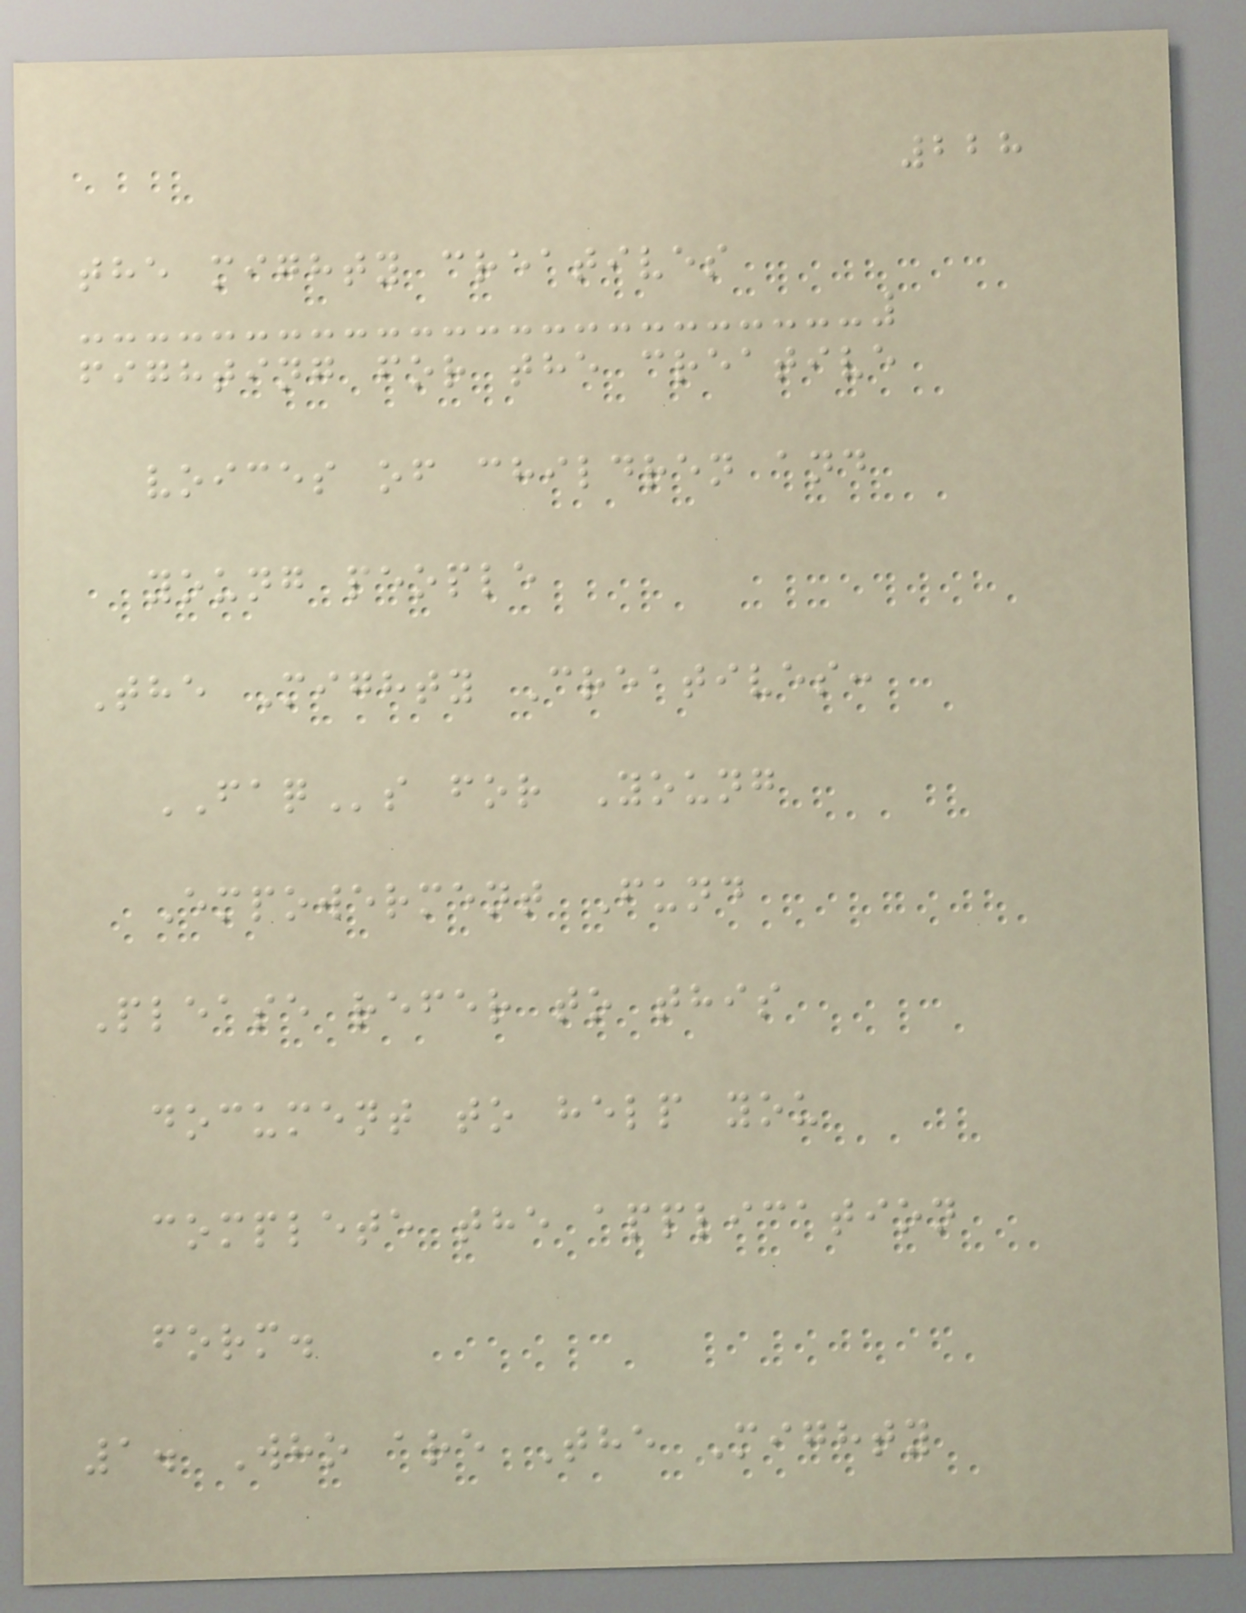228
the mighty creatives
fighting for the creative
voices of children and
young people
The Mighty Creatives:
FAQs for Young
Empowerment Fund
Please refer to this
document to help you
complete the application
form.
1. Who are The Mighty
